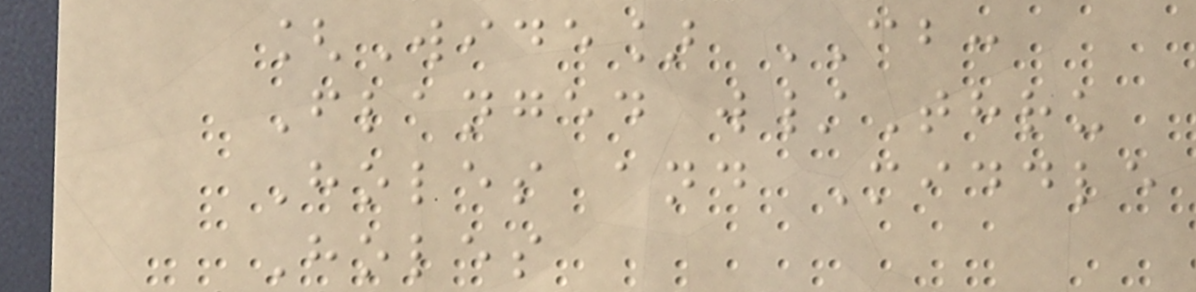[Wide] CB:
Flanged w/Thru
Holes and Middle
Holes
